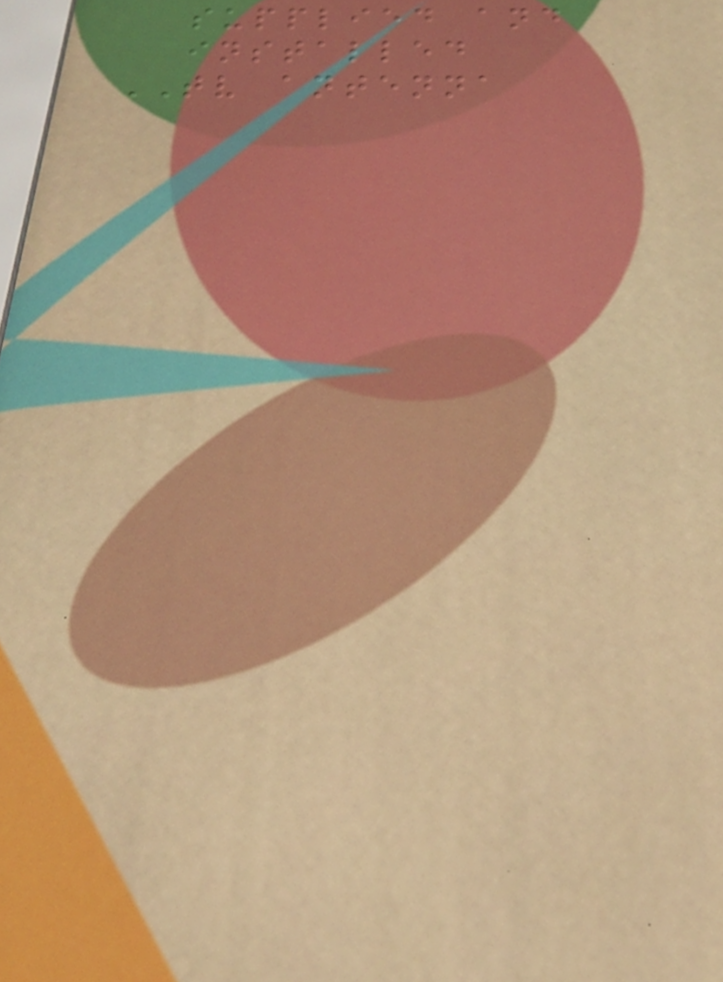supplied and
installed
TV antenna
